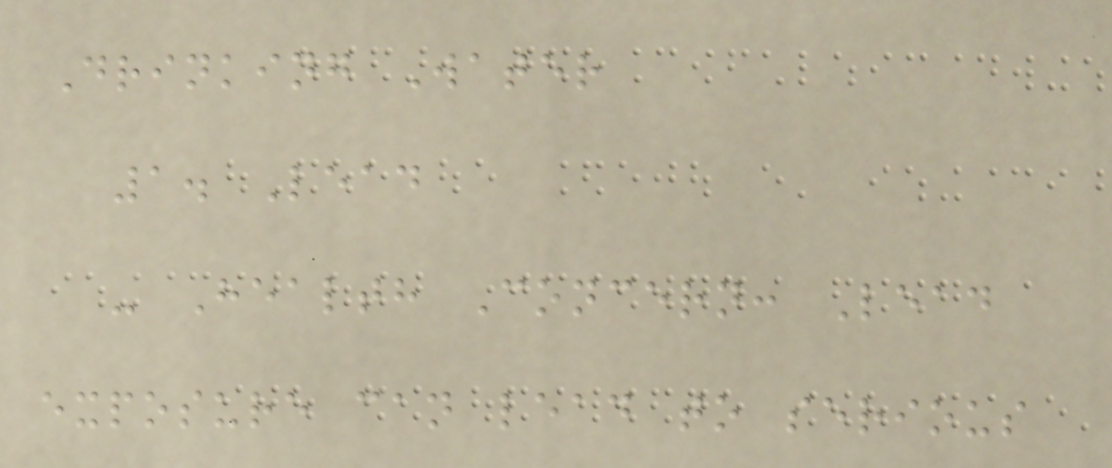Drinking Water
1. Lead
- Health Concern: Lead
exposure can lead to serious
